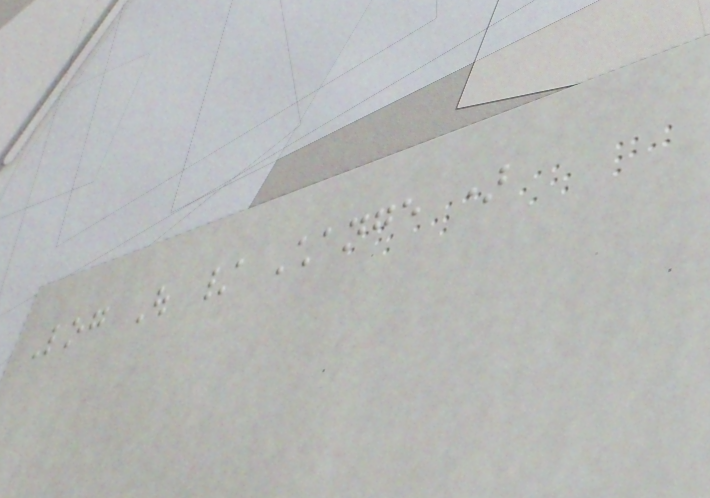Log Out / Change )
